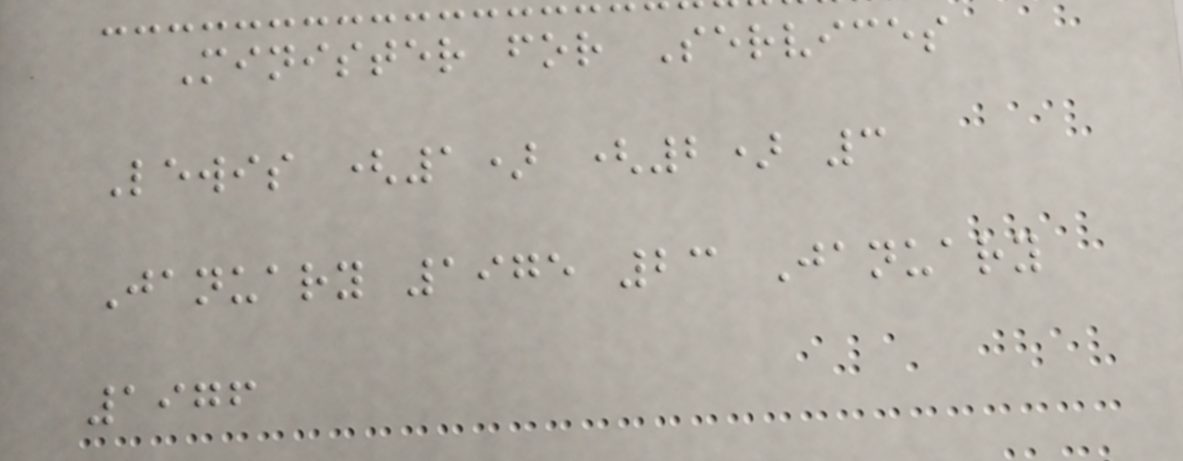Minister for Services
Lewis (1) (2) 3
January 1975 23 January
1976
